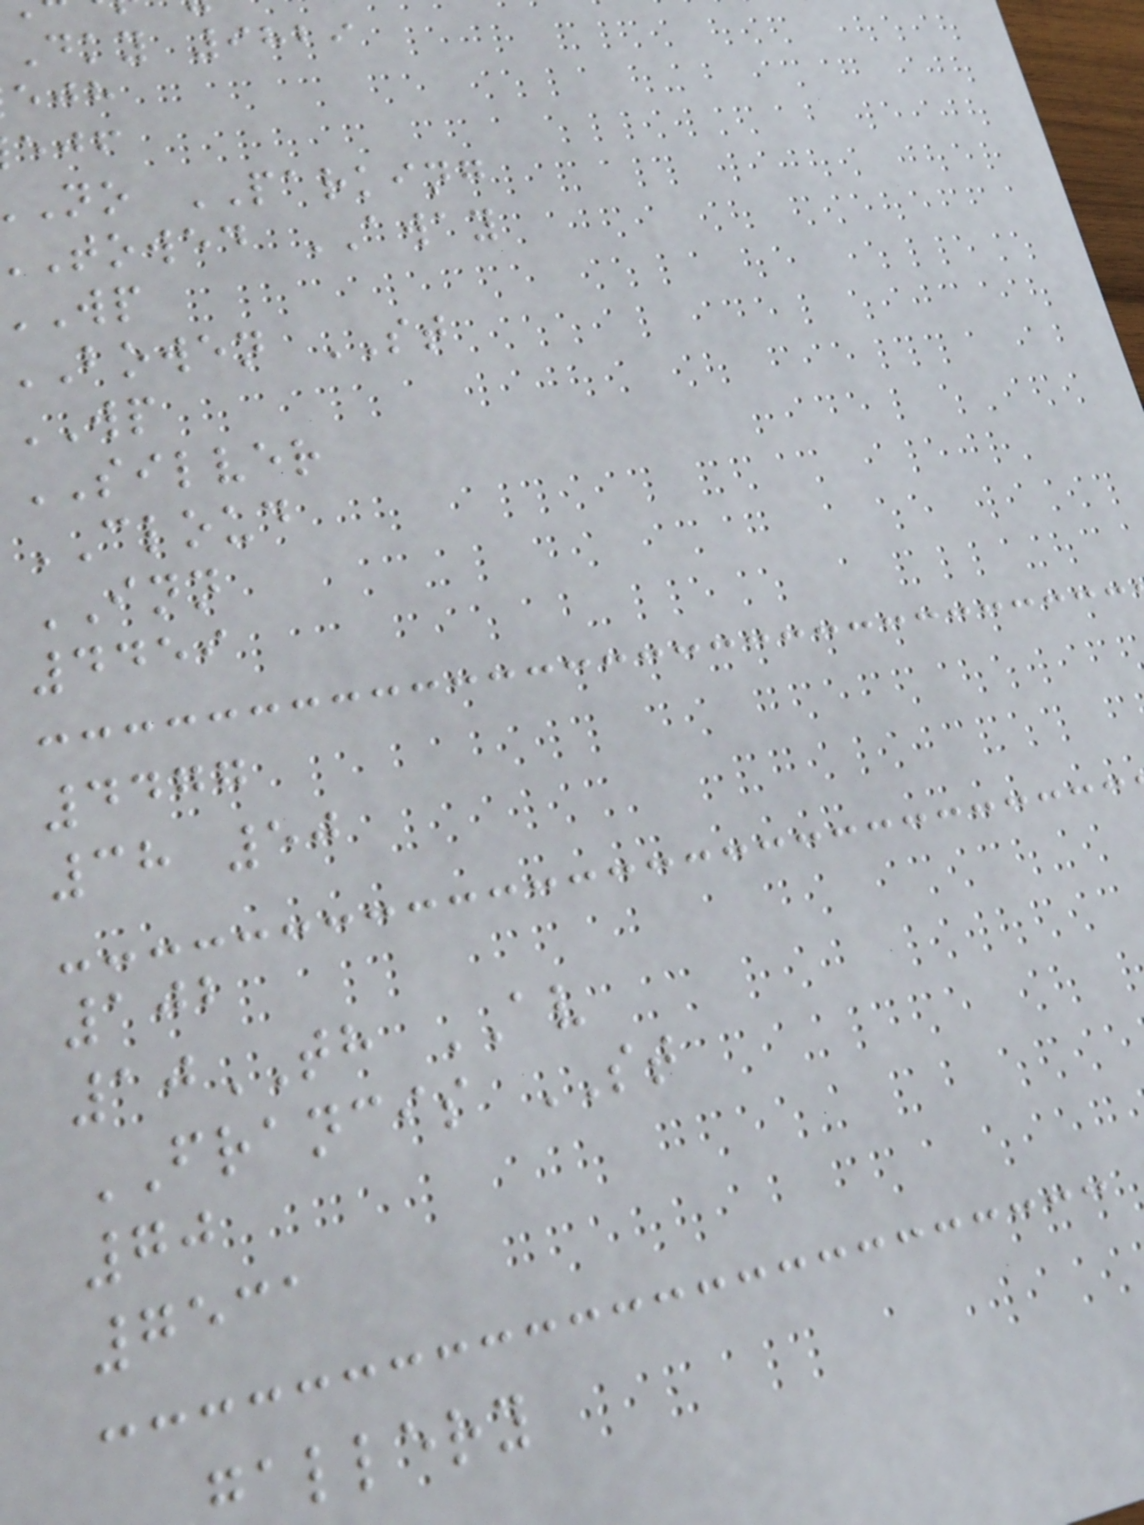dky 9829
no PARKING
towed AWAY
BOWEN ST
WP
SILVER
CLOUD
INN
4459
4477
38 50
102
10TH AV
FRANCIS ST
70
7531
allery
